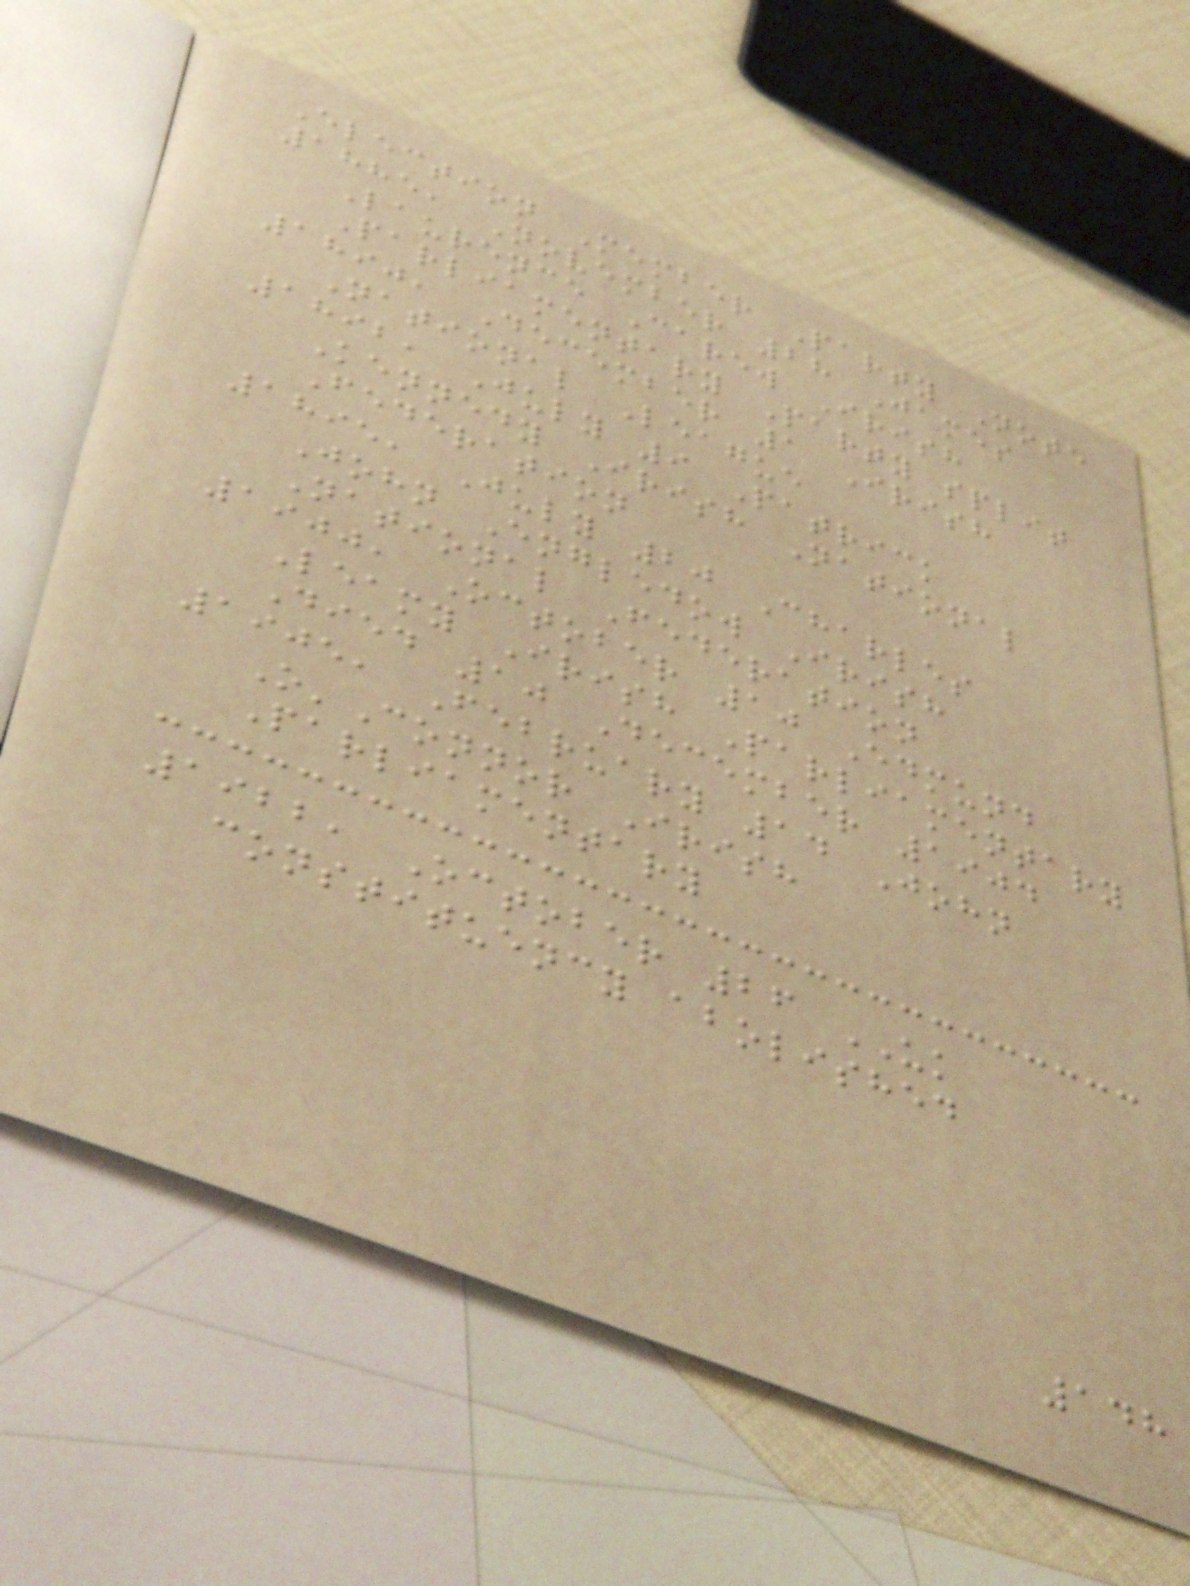Election Member Party Note
1885, November 28 James
Laurence Carew Irish
Parliamentary Party split
1890, December 1 Irish
National League
1892, July 9 Patrick
Kennedy Irish National
Federation
1895, July 20 Charles
John Engledow Irish
National Federation
1900, October 10 Edmund
Leamy Irish Parliamentary
Died 10 December 1904
1905, February 14 John
O'Connor Irish
Parliamentary
1922, October 26 UK
constituency abolished
148
